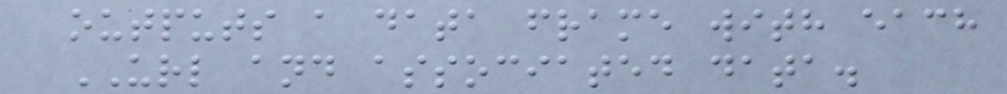outputs a data frame with each
URL and associated data.
